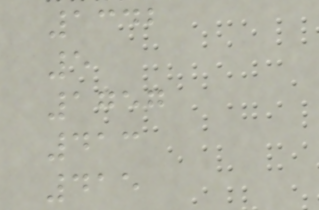1342
5
1757
413
415
